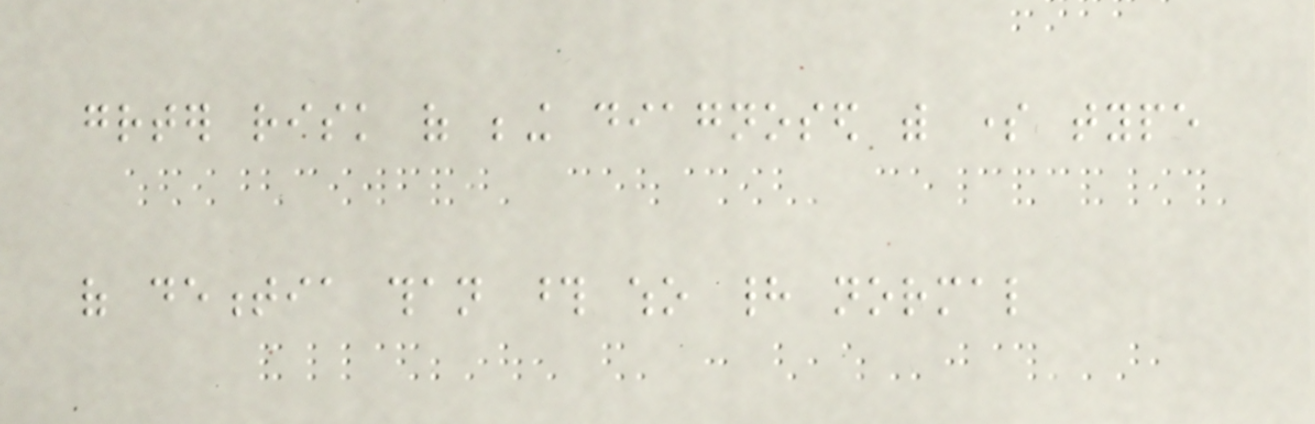greater risk of being diagnosed with some type
of dementia than those who had normal
